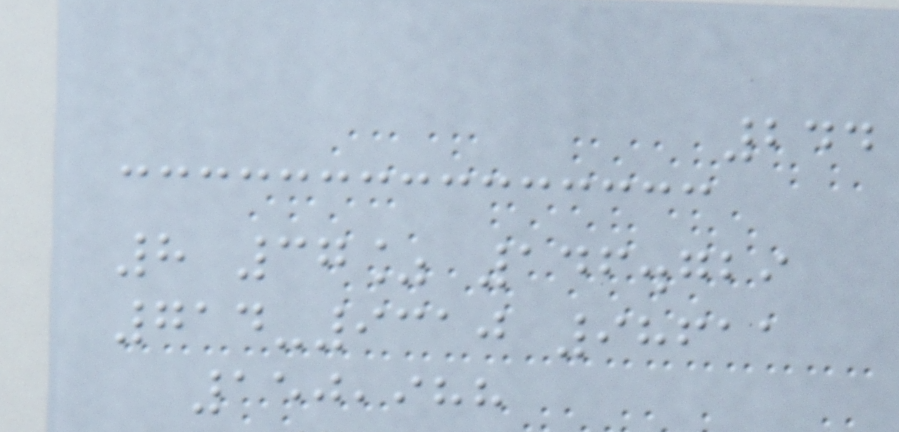244
8 37% 146.729
714-9310 98611
150,988
